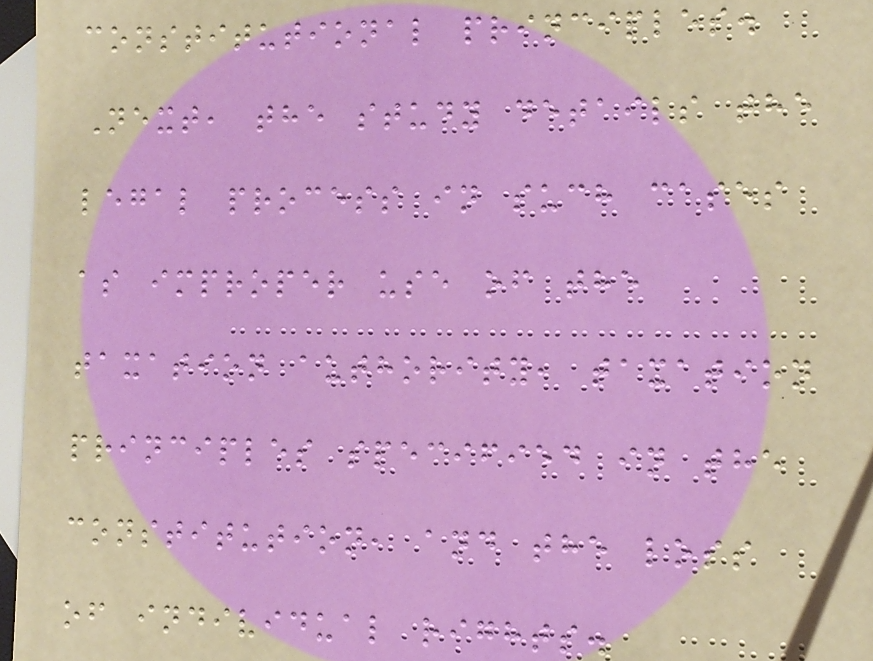constitutional principles.
Next, the study details the
legal process in such cases
as improper use of the
taxation authority, taxation
principles specified in the
constitution, and the loss
of individual rights.
